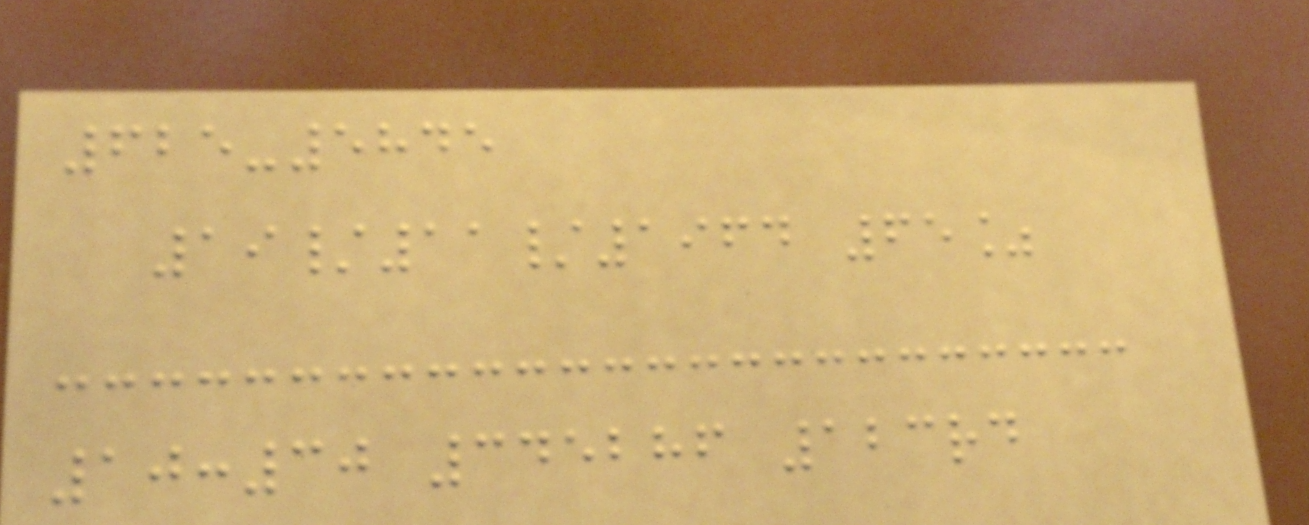625-5845
19/11/1964 65%
10:30 345286 123rd
